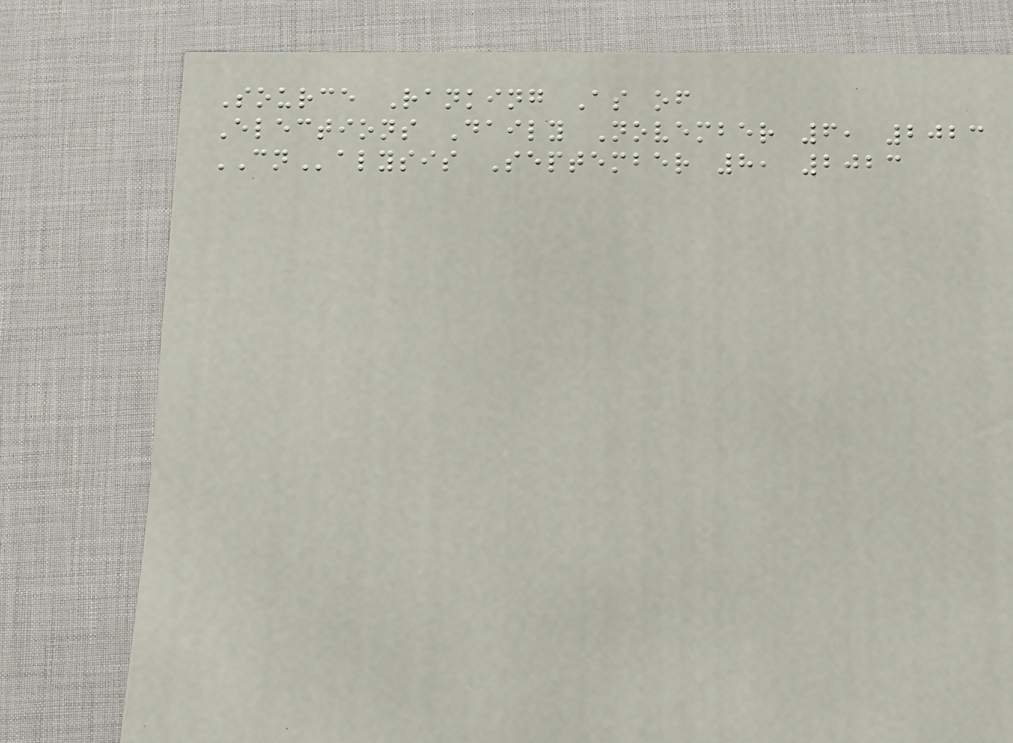Source Ranking As of
Elections Daily November 6, 2023
CNalysis September 8, 2023
